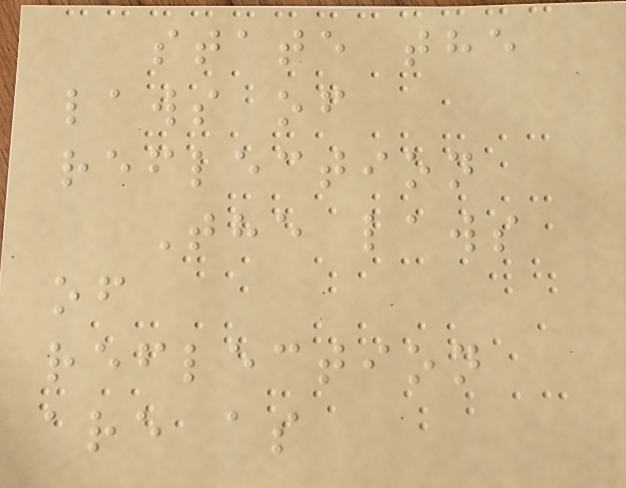state the
laws of
reflection
The laws
of
reflection
are as
